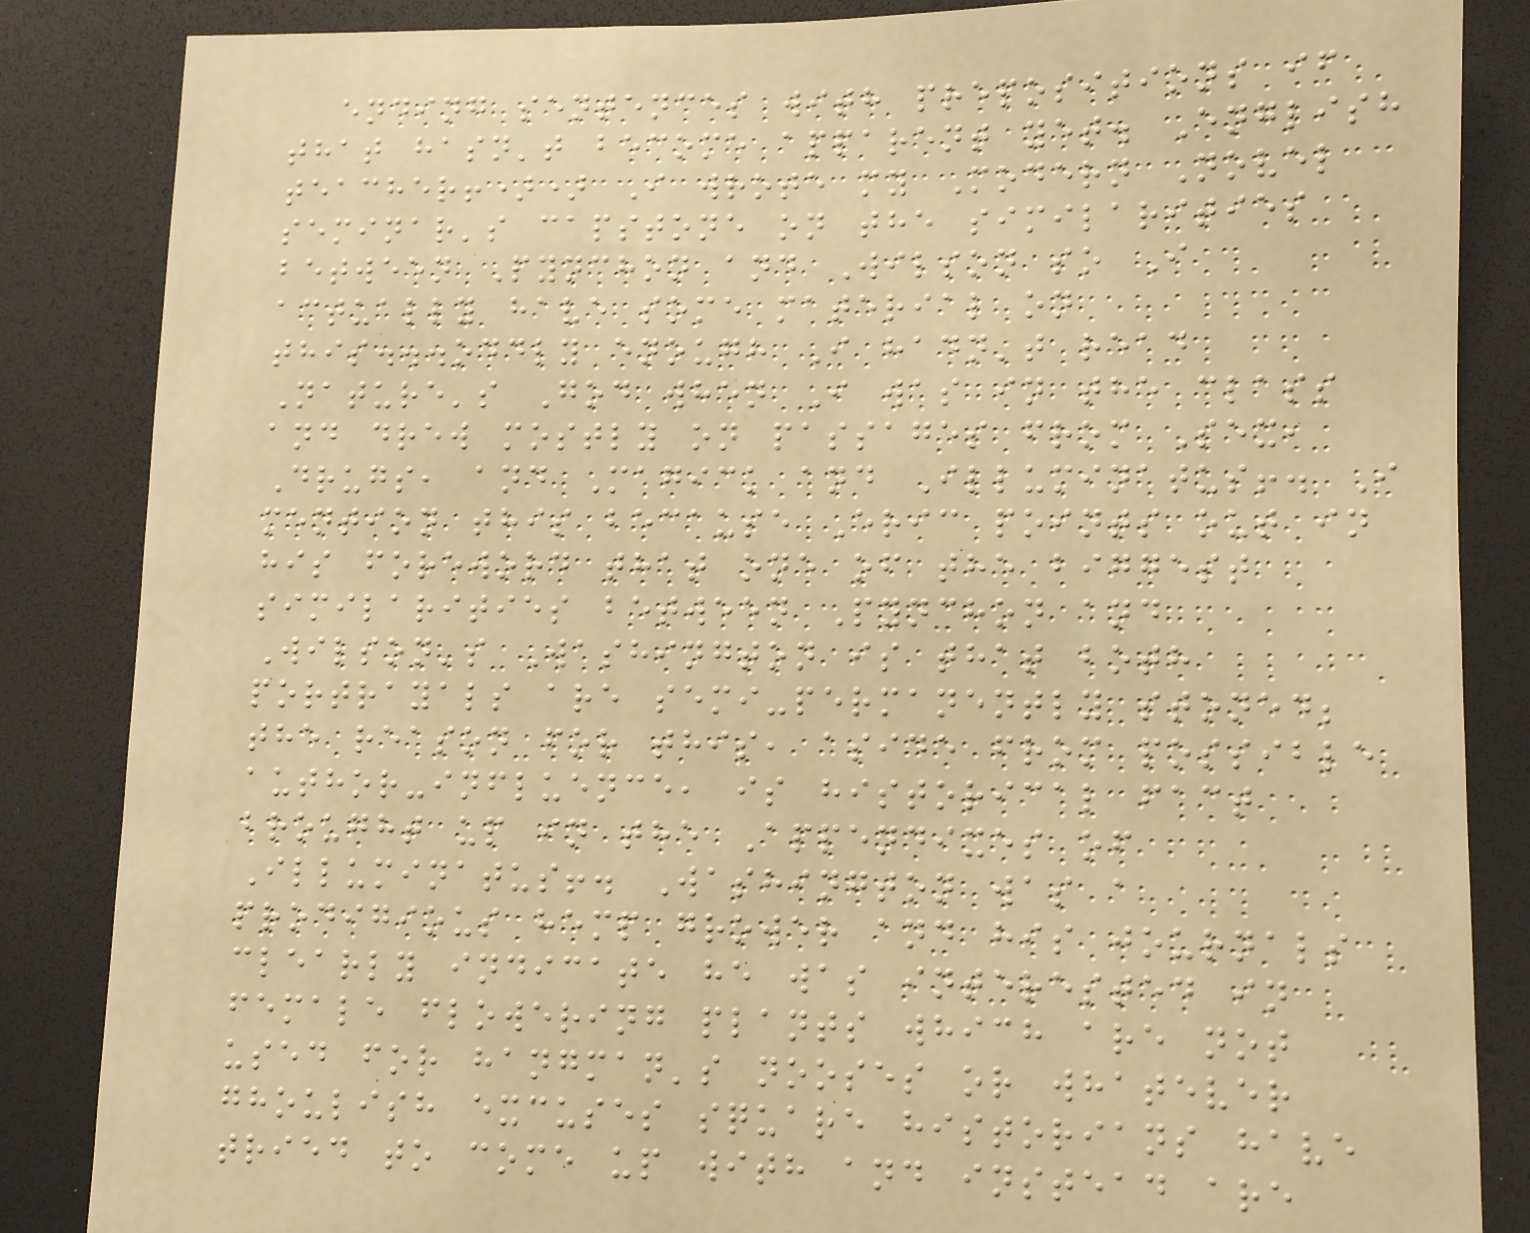ending sentences with prepositions if
that hasn't become apparent yet. English
teacher!)) I wrote my Modern Novel
seminar's capstone on the similarities
between Pynchon and Wilson so I
actually have some material on
this...oddly enough I hadn't read
Nature's God when I was in the class
and drew mostly on passages from Sex,
Drugs, and Magick and Illuminatus!. I
mention this because Eric points out in
his foreword that one of the biggest
similarities between Pynchon and
Wilson's Washington is that both
portrayals are semi-permanently stoned;
the reason for this, aside from possible
author-influence, is historical fact
brought up in the Appendixes of
Illuminatus!. Washington was a
prodigious hemp grower and his journals
clearly indicate he was interested in
female flowering plants which are not
used for hangman's nooses or whatever
ghoulish excuses square historians have
tried to come up with and instead are
